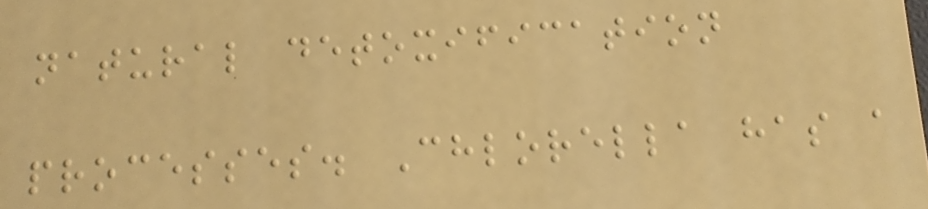natural detoxification
processes. Chlorella has a
